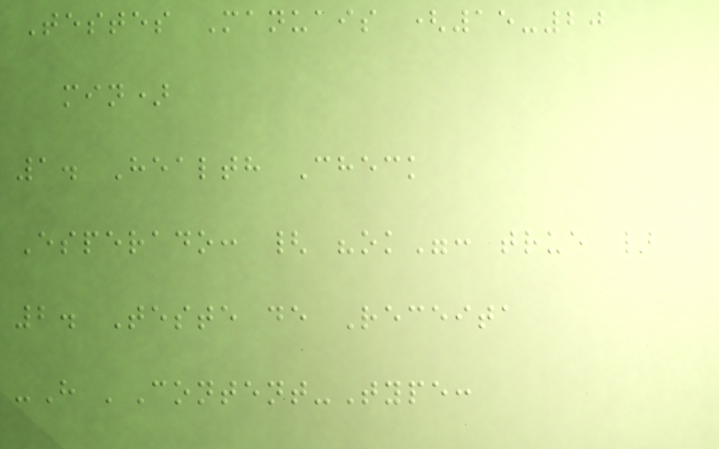Testes Manuais (15-20
min)
1. Health Check
Esperado: { "ok": true }
2. Teste de Receita
-H 'Content-Type:
